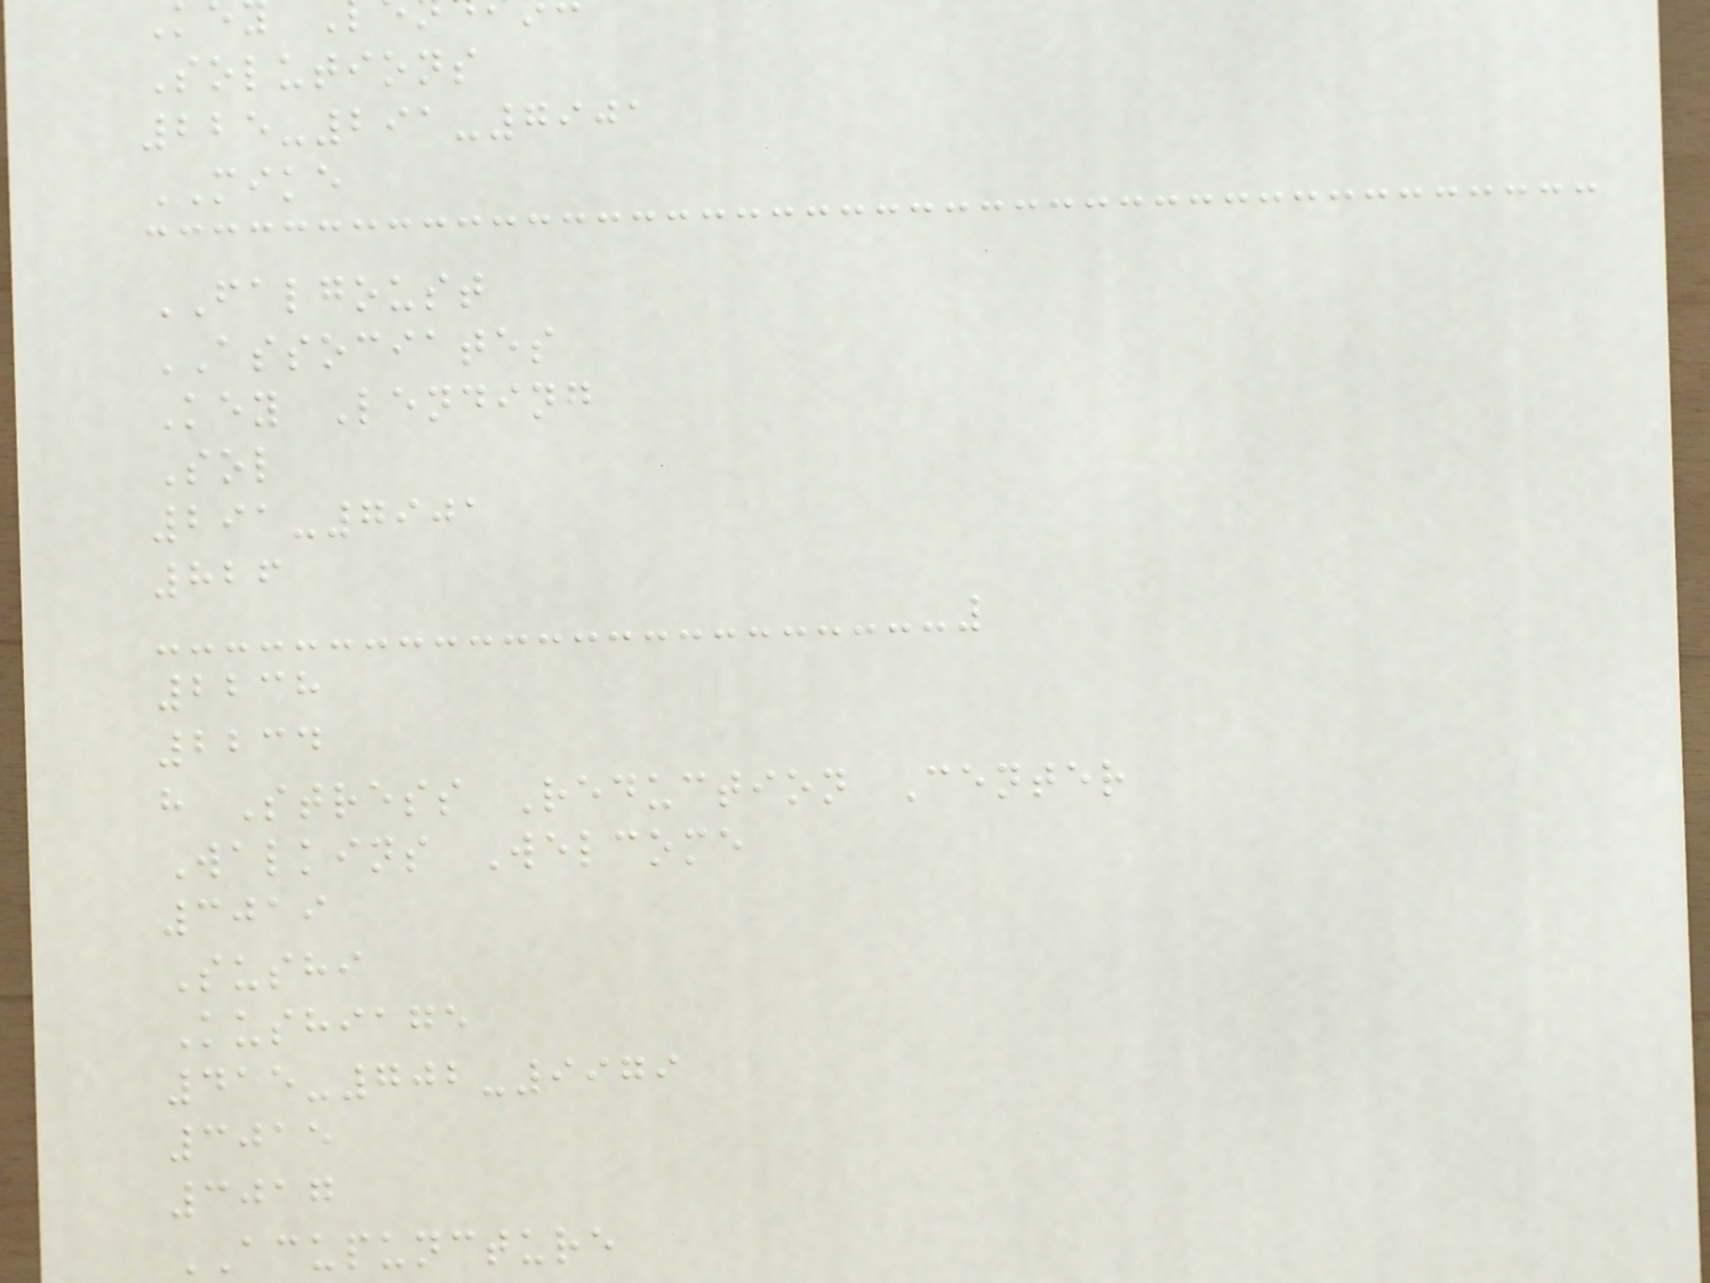Solutions
225-291-7901
MIKE
FALGOUST
ASSOCIATES
Key Lending
Sol
291-7901
826
2238
2234
h Stress Reduction Center
Walkins Welcome
3019
Sushi
Kushiage
415-702-9979
3015
3017
ACUPUNCTURE
